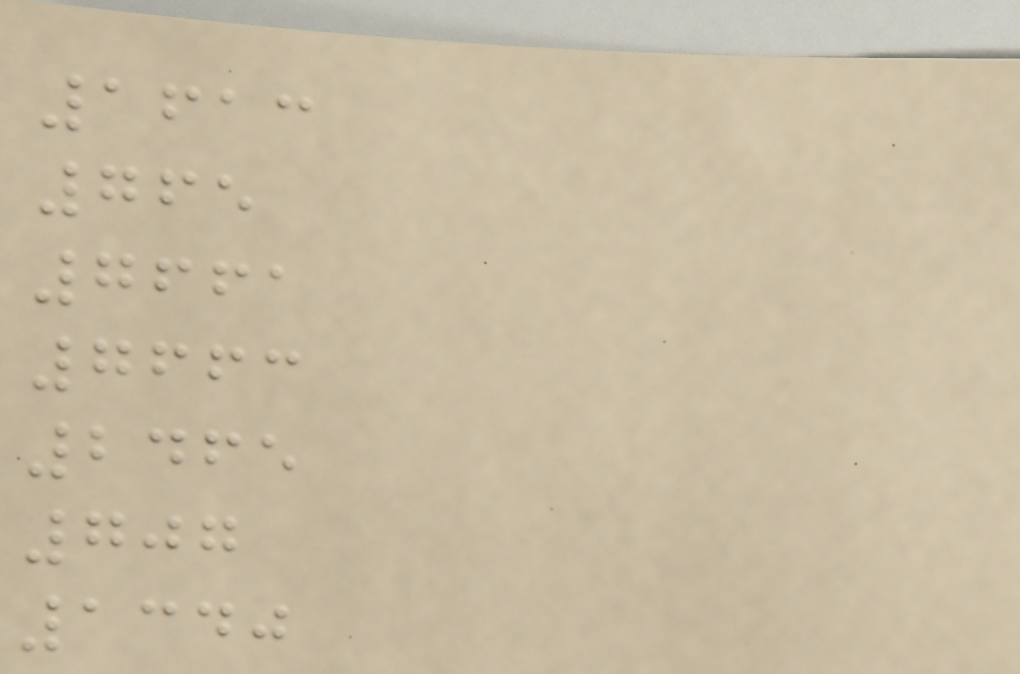1613
765
7661
7663
2465
707
1340
